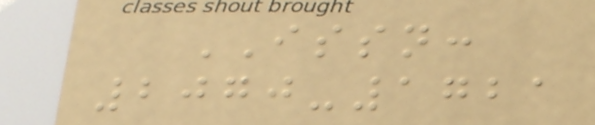ISSN:
2070-1721
